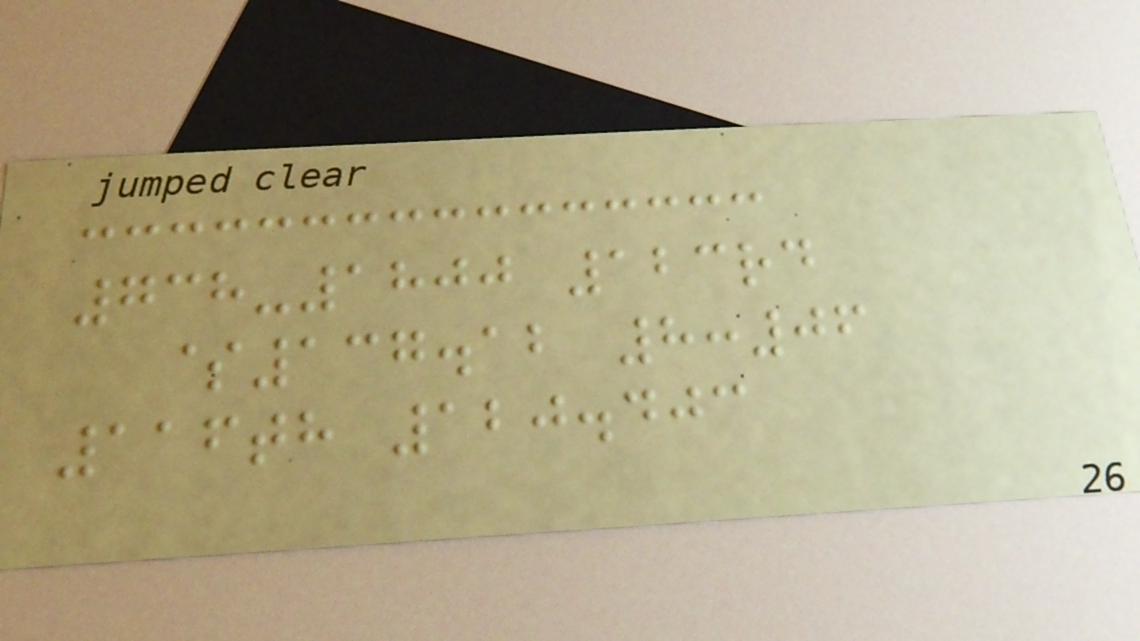738-1800 123rd
$137.12 8:06
116th 120.403
